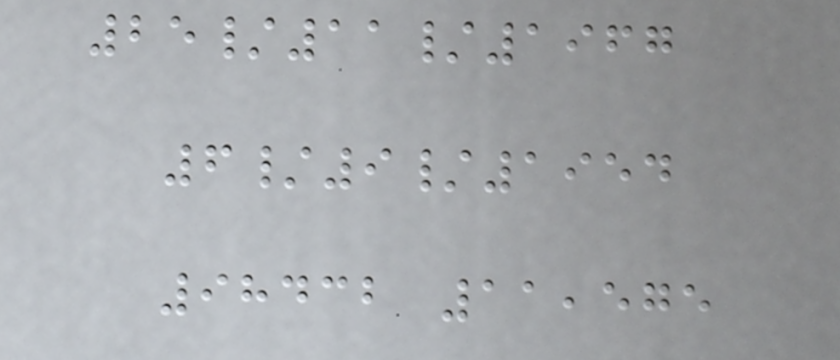25/11/1967
6/9/1954
98432 11,575
